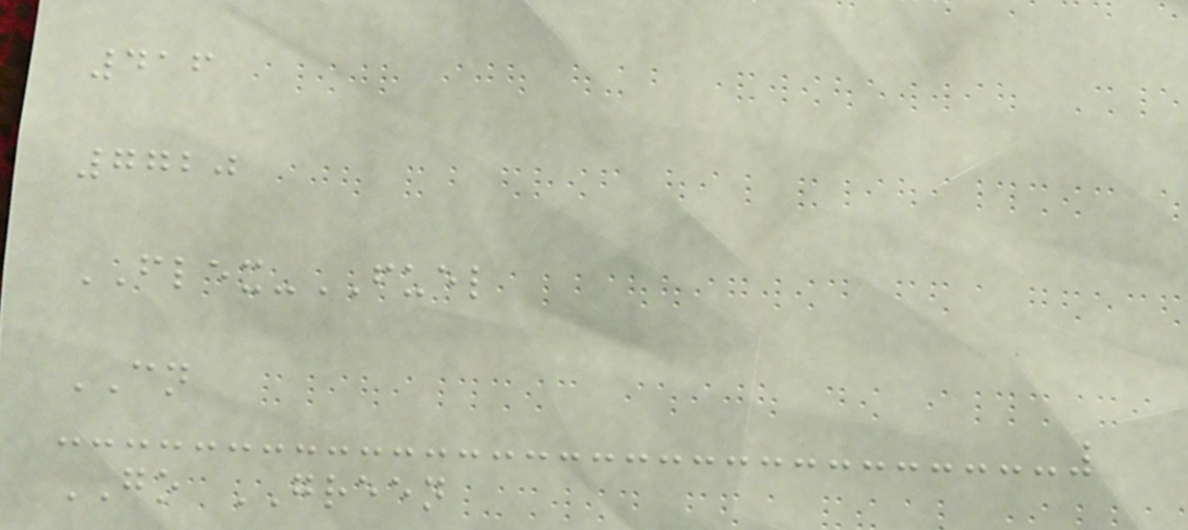416
7720
FLEX-FUEL
CN
GO GREEN
